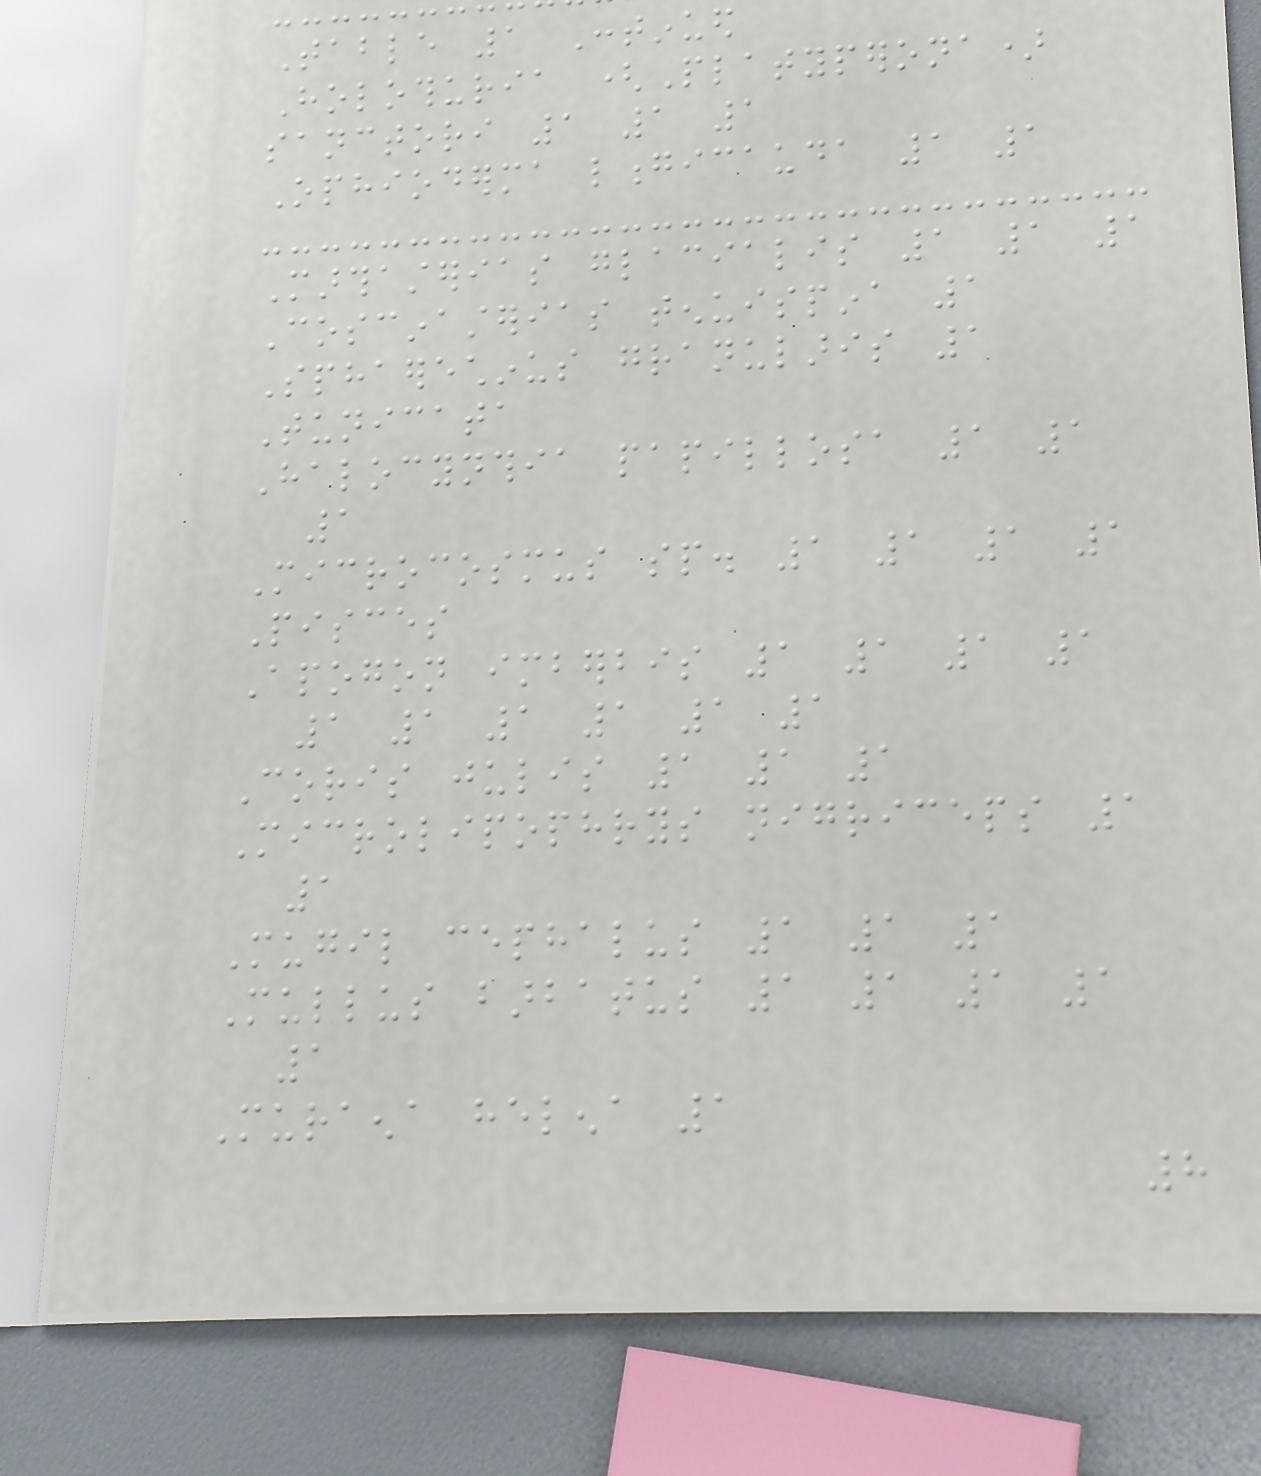Table 1 Continued
Holothuria (Platyperona)
sanctori 1 1 1
Ophioderma longicauda 1 1
Marthasterias glacialis 1 1 1
Coscinasterias tenuispina 1
Sphaerechinus granularis 1
Tunicata
Halocynthia papillosa 1 1
1
Microcosmus sp. 1 1 1 1
Pisces
Apogon imberbis 1 1 1 1
1 1 1 1 1 1
Coris julis 1 1 1
Microlipophrys nigriceps 1
1
Mugil cephalus 1 1 1
Mullus barbatus 1 1 1 1
1
Muraena helena 1
8
